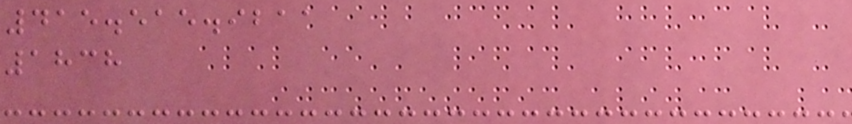415.515.9211
1838
